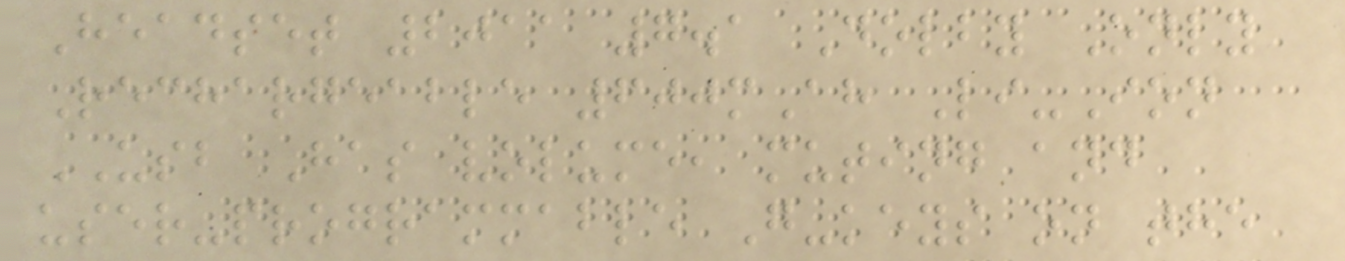Headset 2011 7.1 Dolby Only
Rechargeable 600mAh Li-Ion
USB Has volume, muting and
user-programmable G-keys on the
